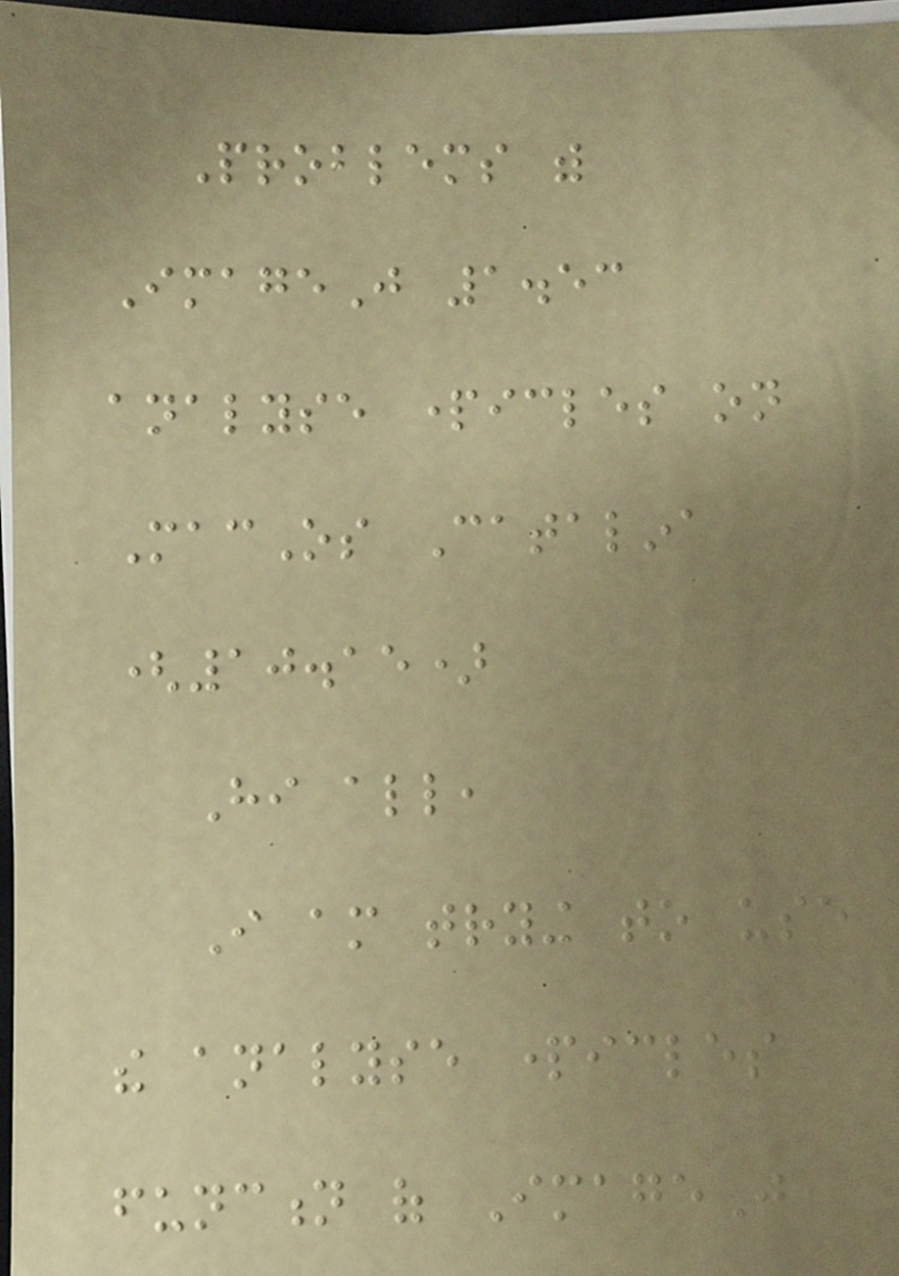Problems with
ImageJ 1.53
analyse particles on
MacOs Catalina
(10.15)
Hi all,
I am trying to use
the analyse particles
function of ImageJ
